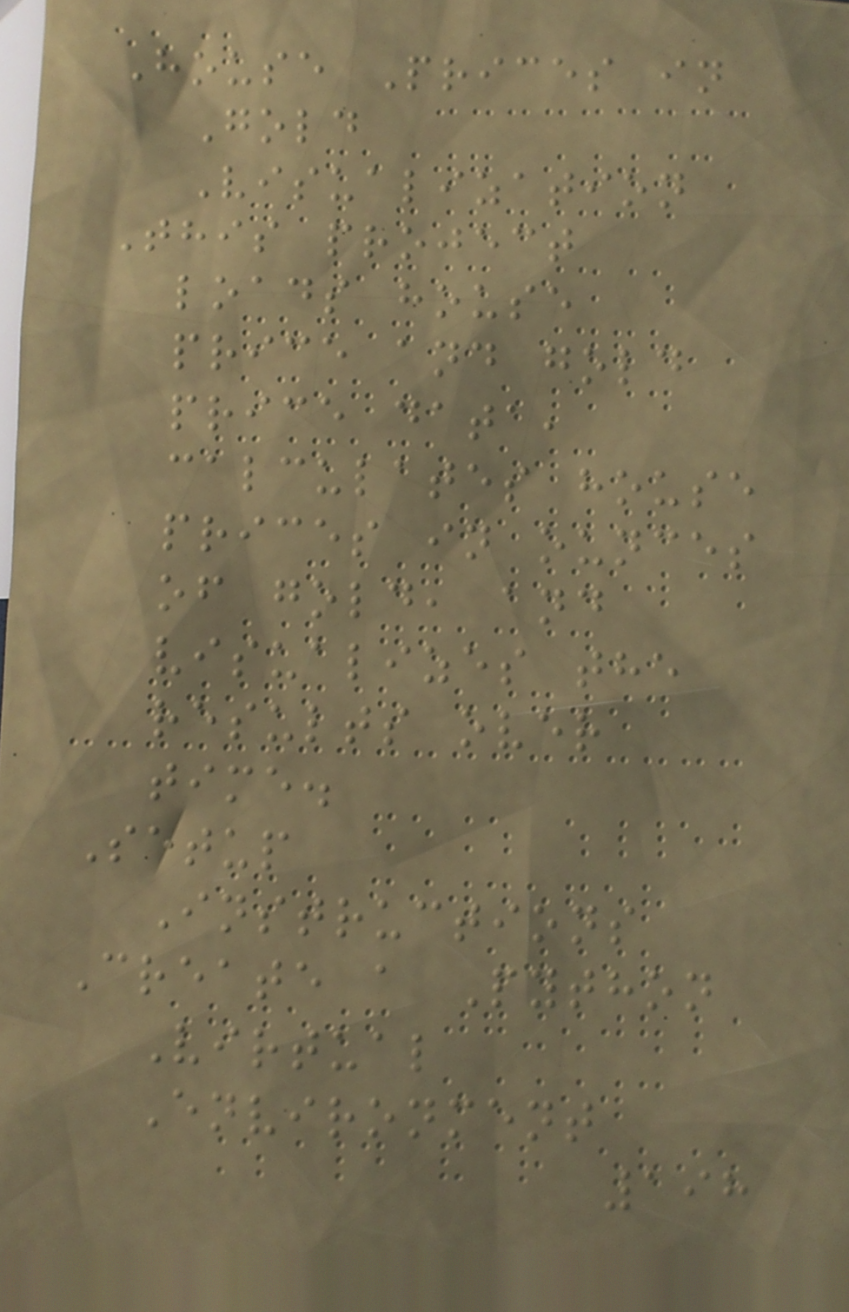House Prices in
Gold
Visualization
This project
loads house
price and gold
price data,
calculates house
prices in ounces
of gold, and
visualizes the
results over
time.
Setup
Instructions
Create a Python
Virtual
Environment
198
